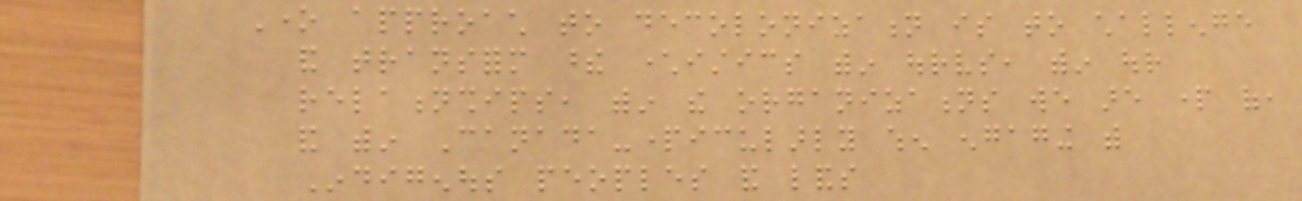One approach to decolonization is to challenge
and transform these characteristics within ourselves, within our
relationships, within the organizations we are part of,
and within Canada-particularly when engaging with
Indigenous peoples and lands
